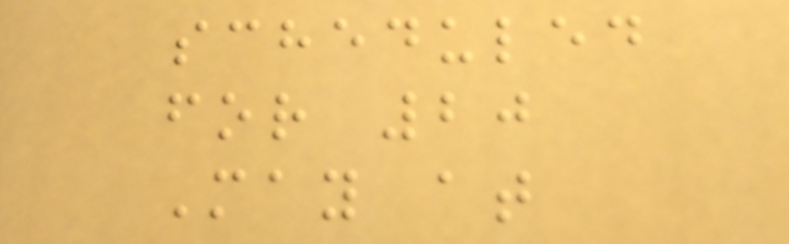scheduled
for 20
May at
